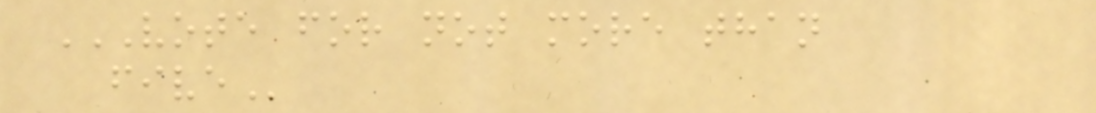VOTE FOR NOT MORE THAN
FIVE
